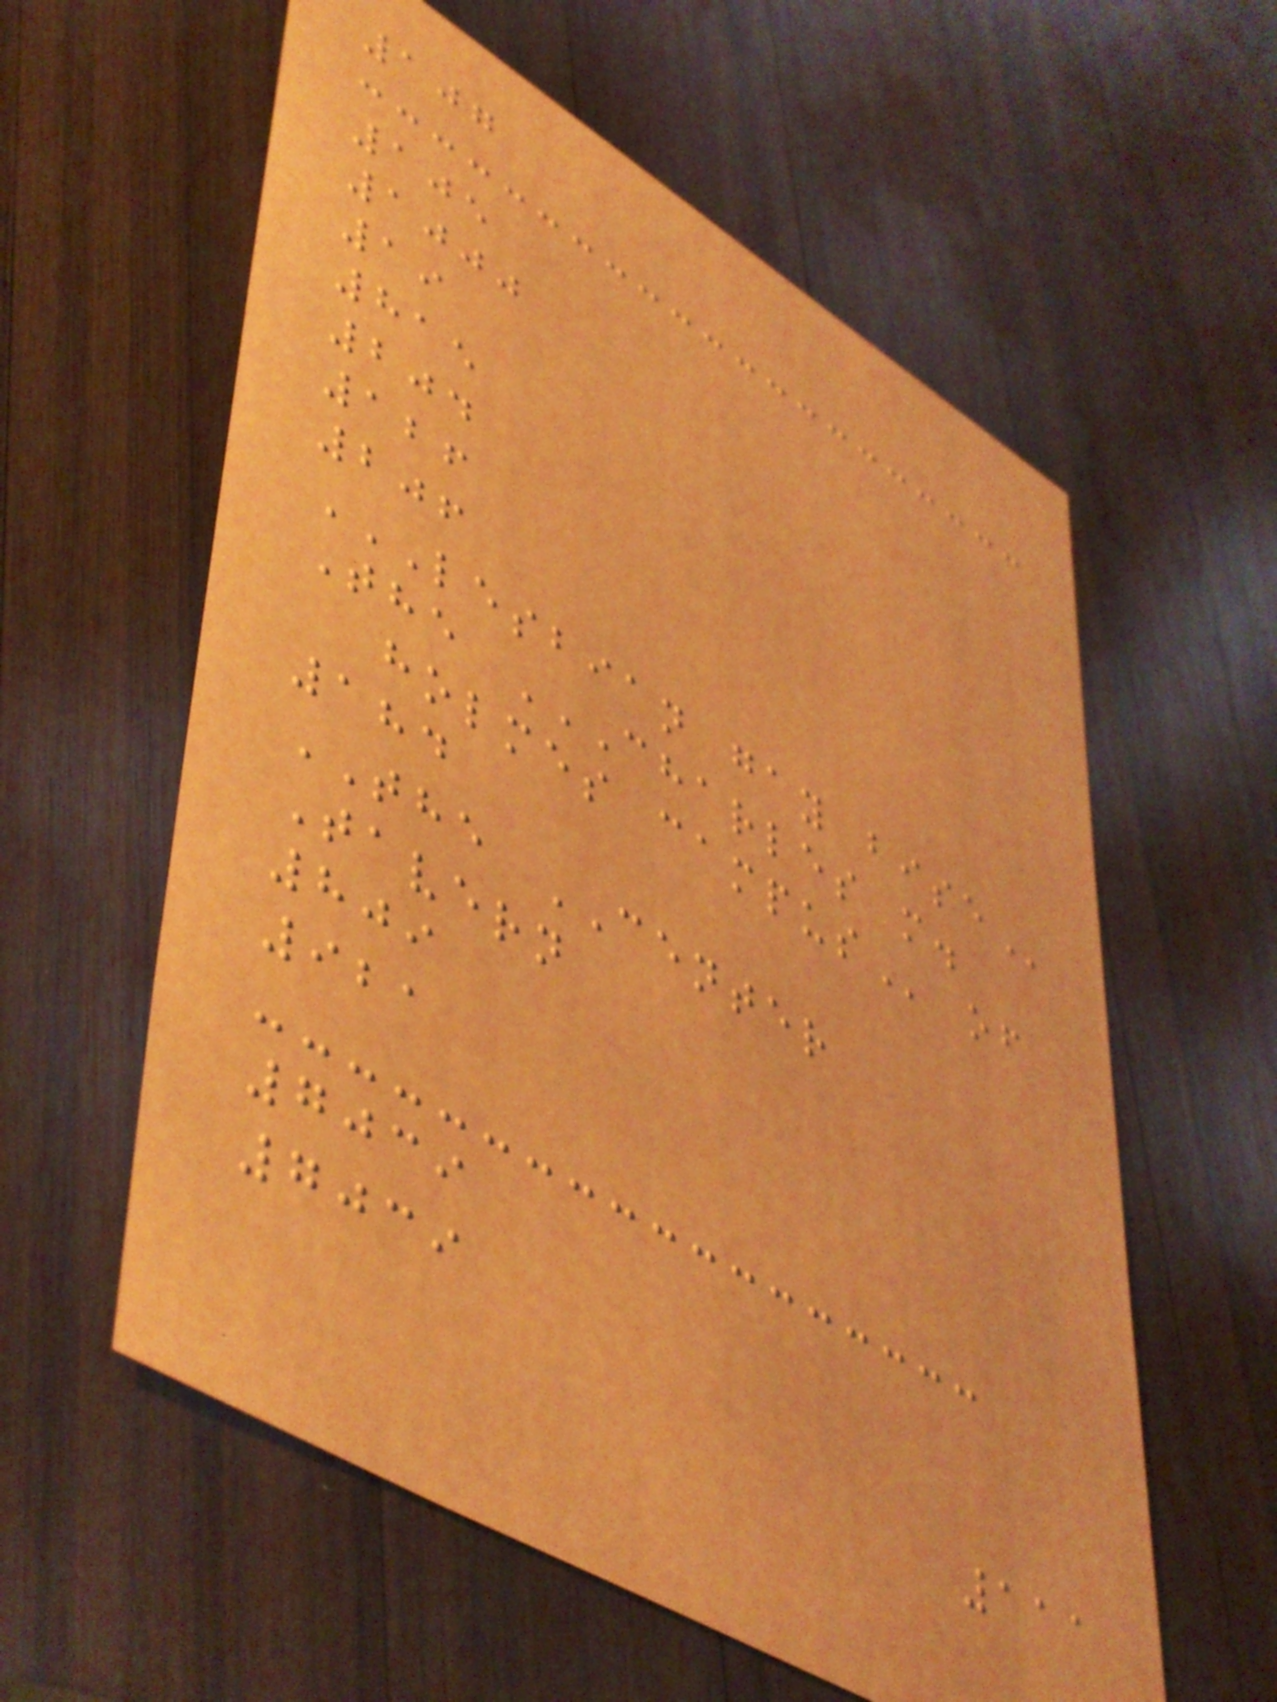107
105
1000
19
815
204
126
206
LESBIAN GAY BISE
The CHARLES M.
HOLMES CAMPUS of
184
THE CENTER
Tavern
809
921
7039
7039
111
